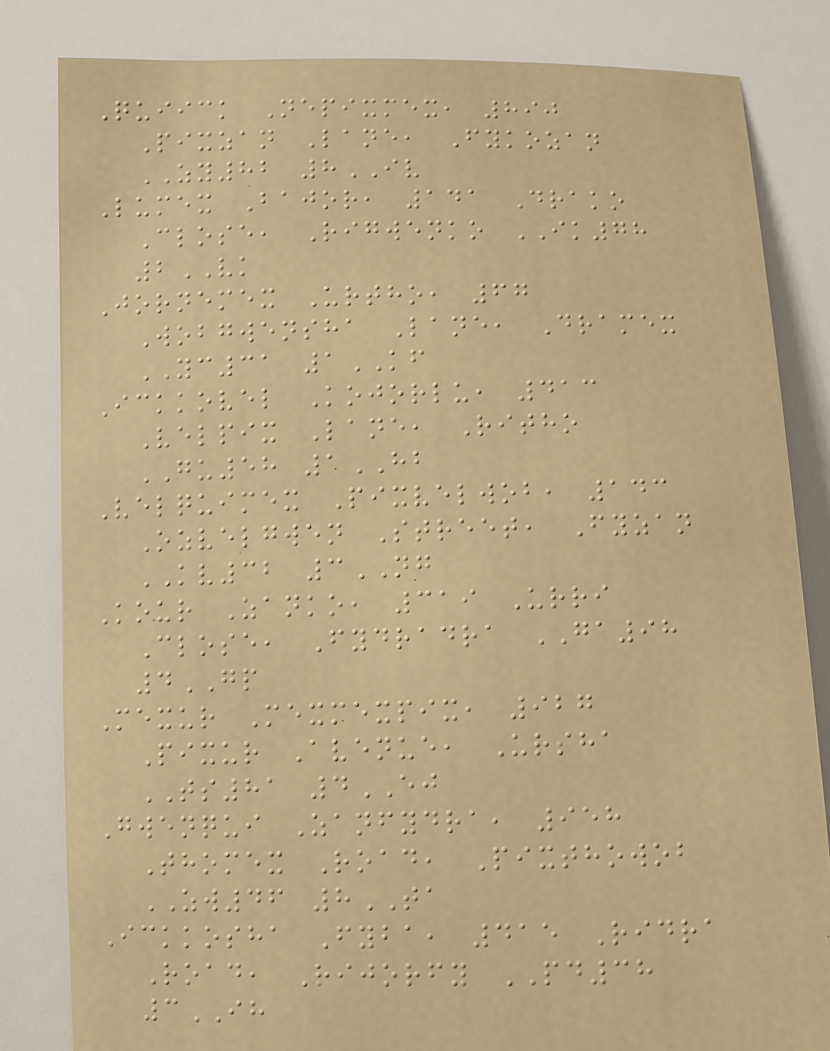Quiick Nepixmex, 890
Pixzan Lane, Fykozan
ZY82 8IV
Lumex Bajor, 141 Drako
Close, Rigwenko IK78
2VK
Jornemex Urtho, 67
Wobgwensha Lane, Dramex
YC31 1KF
Ickkovel Kojorlu, 413
Velpix Lane, Ritho
GU58 1HB
Velquimex Pixvelwob, 143
Ozvelgwen Street, Fyzan
KV32 3NG
Kour Zanko, 319 Urri
Close, Fydradra GA98
4GP
Mexur Mexmexpix, 927
Pixur Avenue, Ursha
TS81 4EJ
Gwenqui Zanfydra, 958
Thomex Road, Pixthowob
ZW46 8TA
Ickkosha Fyba, 415 Ridra
Road, Rijorfy PD38
3IH
